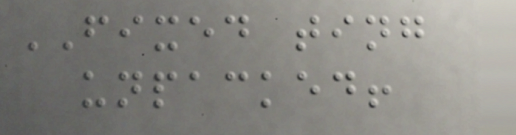FIXED ting
unpacked!
